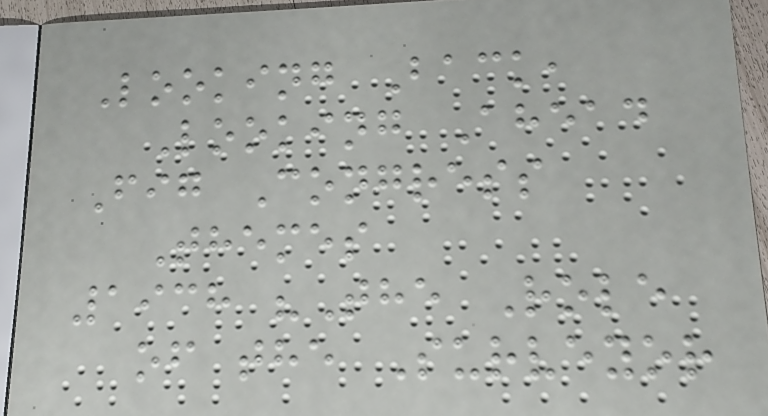Looking Back,
Looking Ahead
Fig Congress
Themes
1938 "The Role
of the Surveyor
